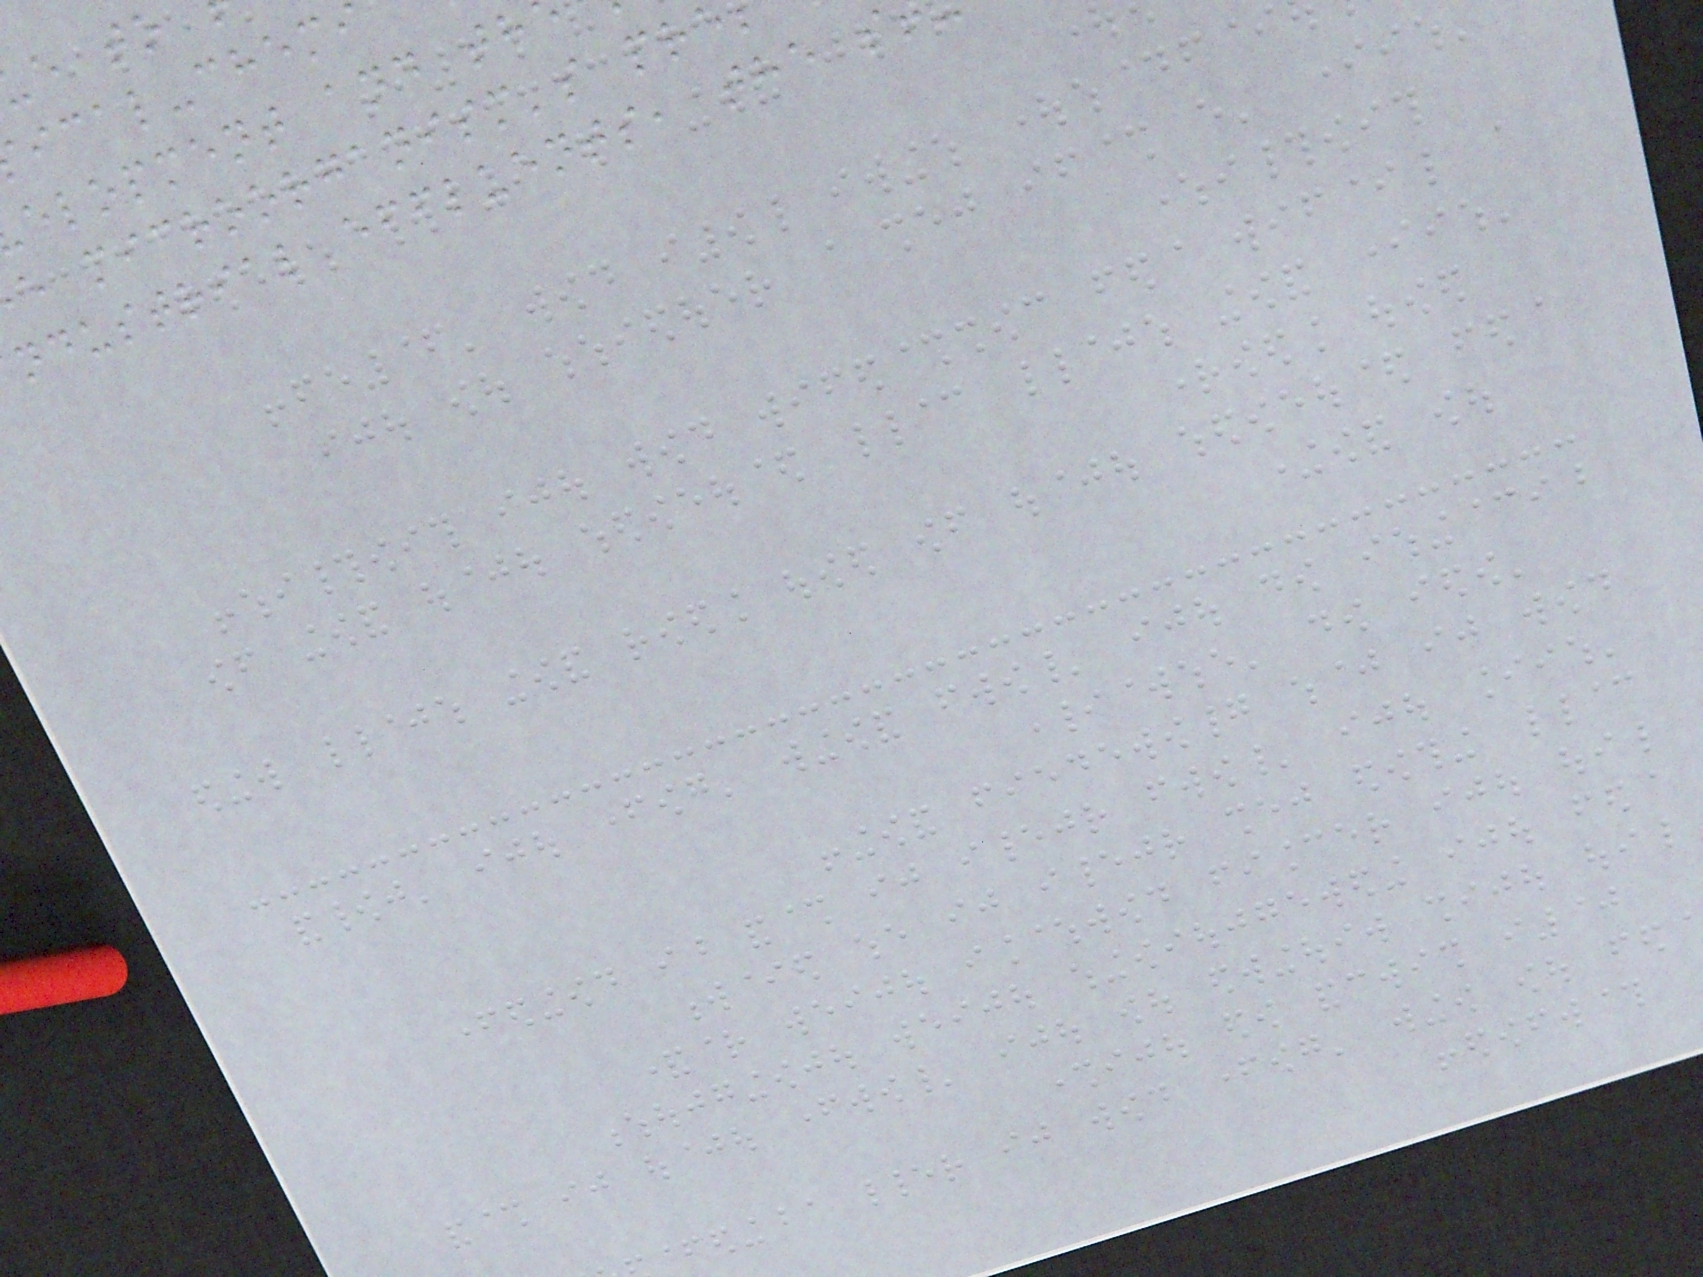elopment and th
e microorganism's pre
ndustrial effluents, the s
